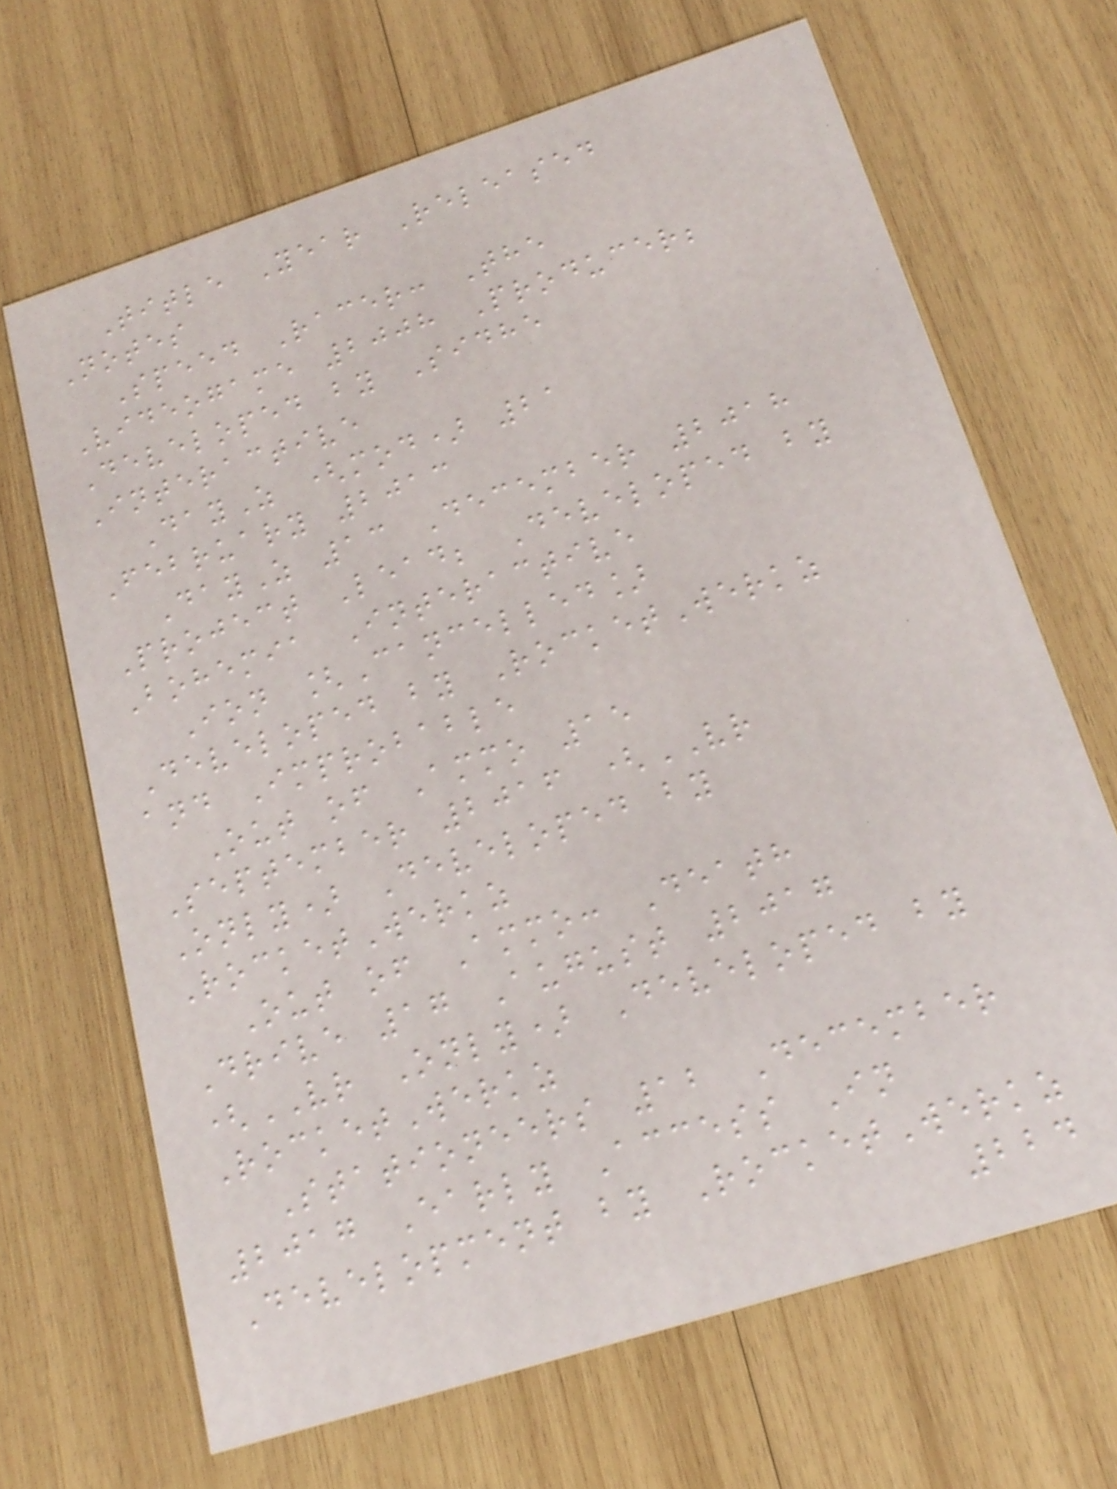Title Year Released
Notes
Speed Racer: The
Videogame 2008 Producer;
Developed by Sidhe
Interactive
DayZ (mod) 21
February 2013
DayZ 13 December 2018
Project Lead; Developed by
Bohemia Interactive
Ion [Cancelled]
Developed by RocketWerkz
and Improbable
Out of Ammo 15
September 2016 (VR
Only) Developed by
RocketWerkz
Out of Ammo: Death
Drive 17 August 2017
(VR Only) Developed by
RocketWerkz
Stationeers 12 December
2017 Early Access In
Development by RocketWerkz
224
